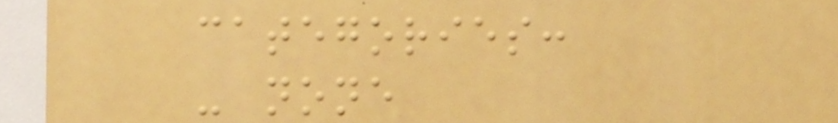categories:
- none
